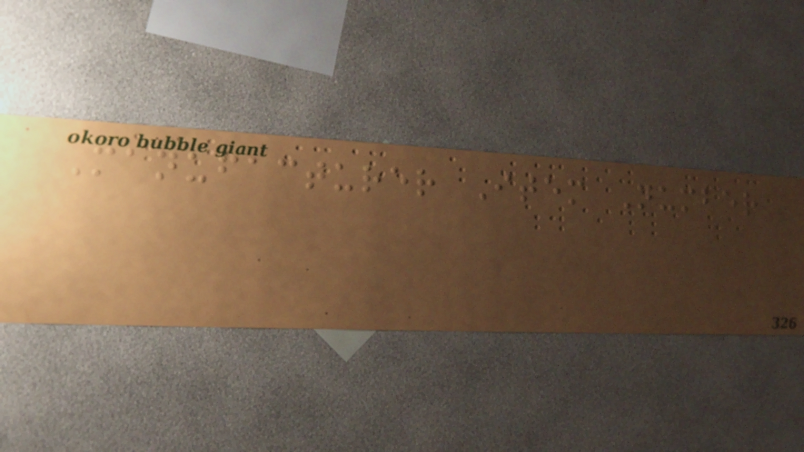Manufacturer Item Number
